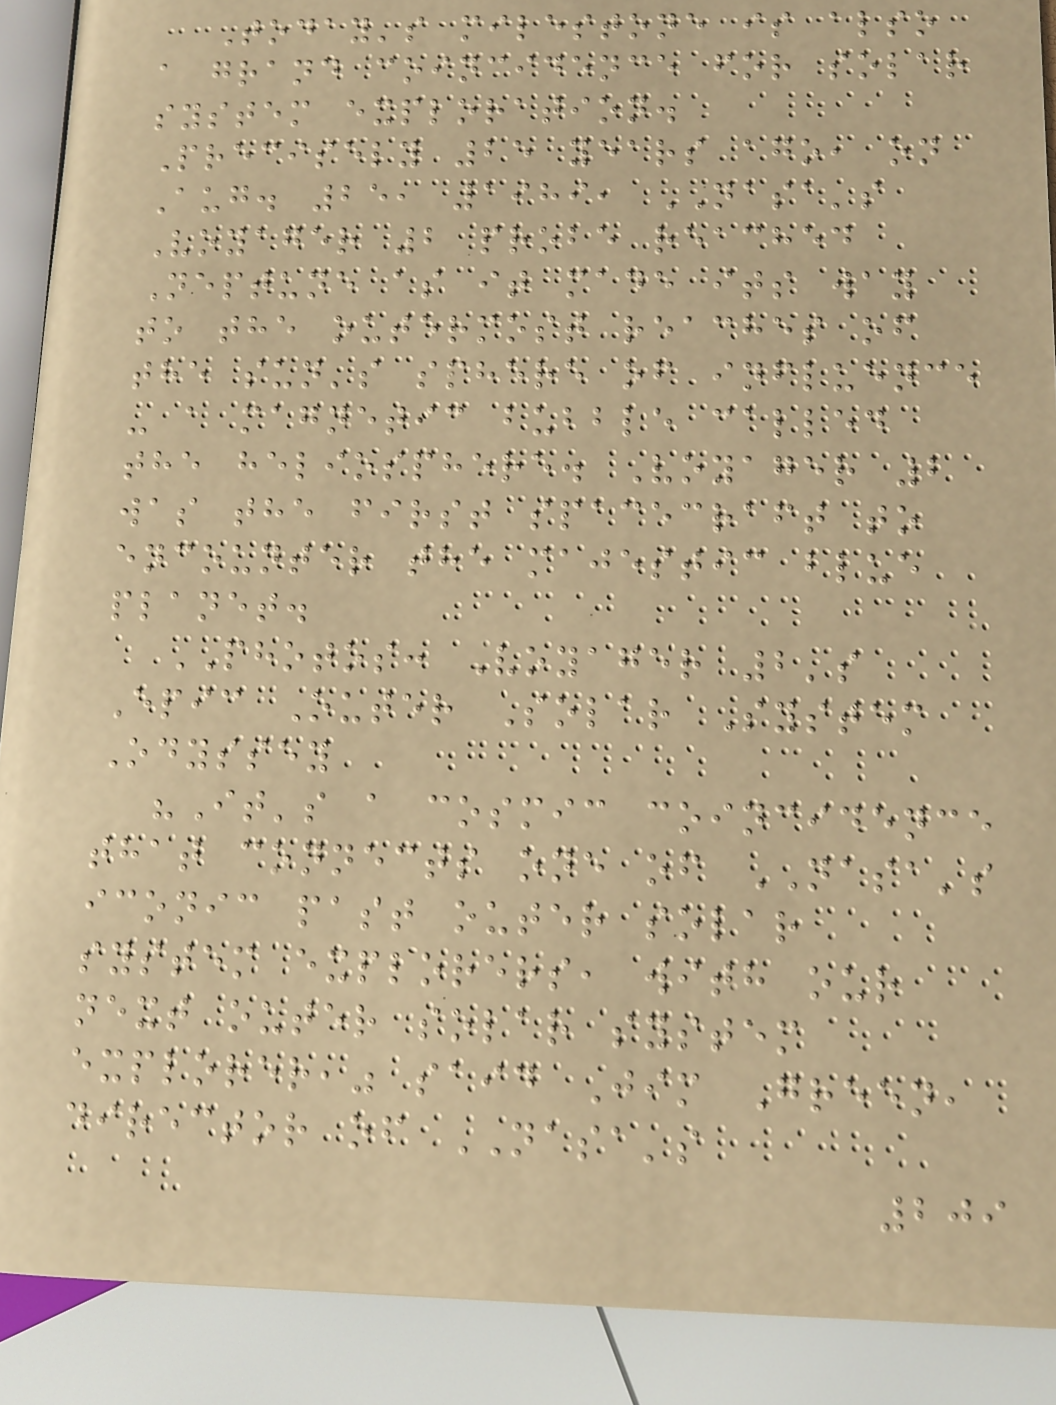Today's milestone is also
a grand coincidence for solar
system exploration.
Precisely 25 years ago, on
Aug. 25, 1989, NASA's
Voyager 2 probe reached
Neptune as it made its way
to the outermost reaches of
the sun's sphere of influence
- a magnetic bubble called
the heliosphere. Voyager 2
was the first spacecraft to
encounter the majestic blue
planet.
PHOTOS: Voyager 2's
Epic Outer Solar System
Odyssey
"It's a cosmic coincidence
that connects one of NASA's
iconic past outer solar
system explorers, with our
next outer solar system
explorer," said Jim Green,
director of NASA's
209
